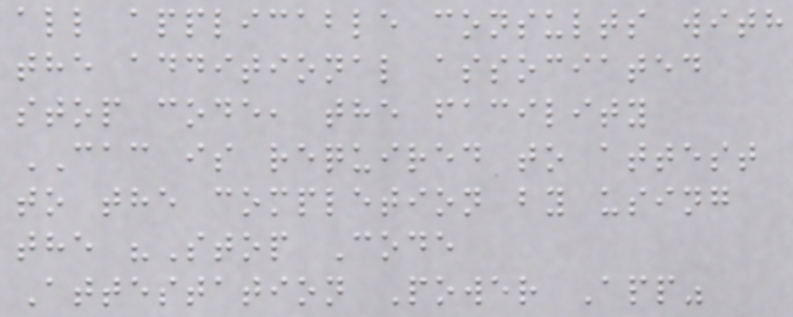all applicable consults with
the additional associated
stop code, the facility
CAC is required to attest
to the completion by using
the "Stop Code
Attestation Power App"
